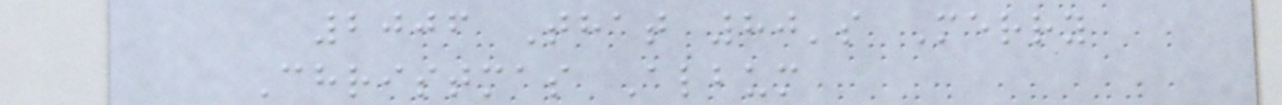2006 That 80's Merry
Christmas Album
